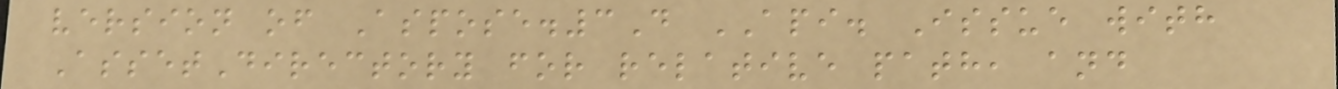version of Aspose.3D API. Issue with
AssetDirectory for relative path, and
